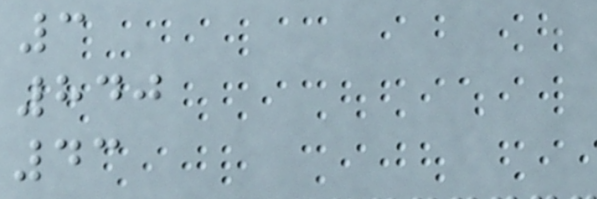3
840
43
